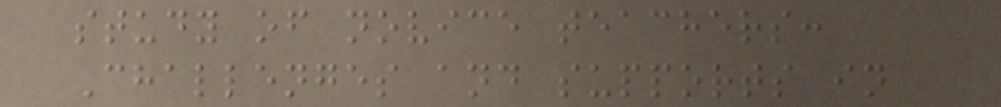study of novice teachers:
Challenges and supports in
